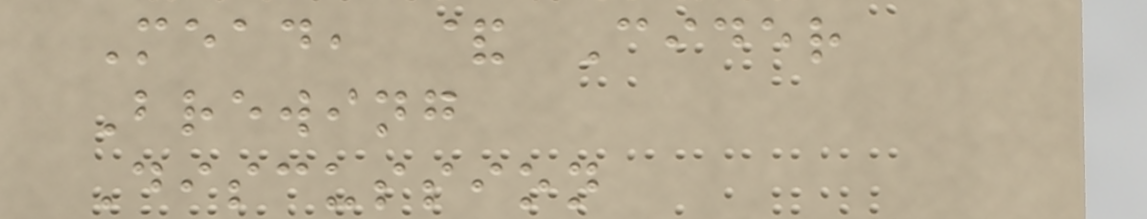Mead, & Cider
Brewing
Discussion
